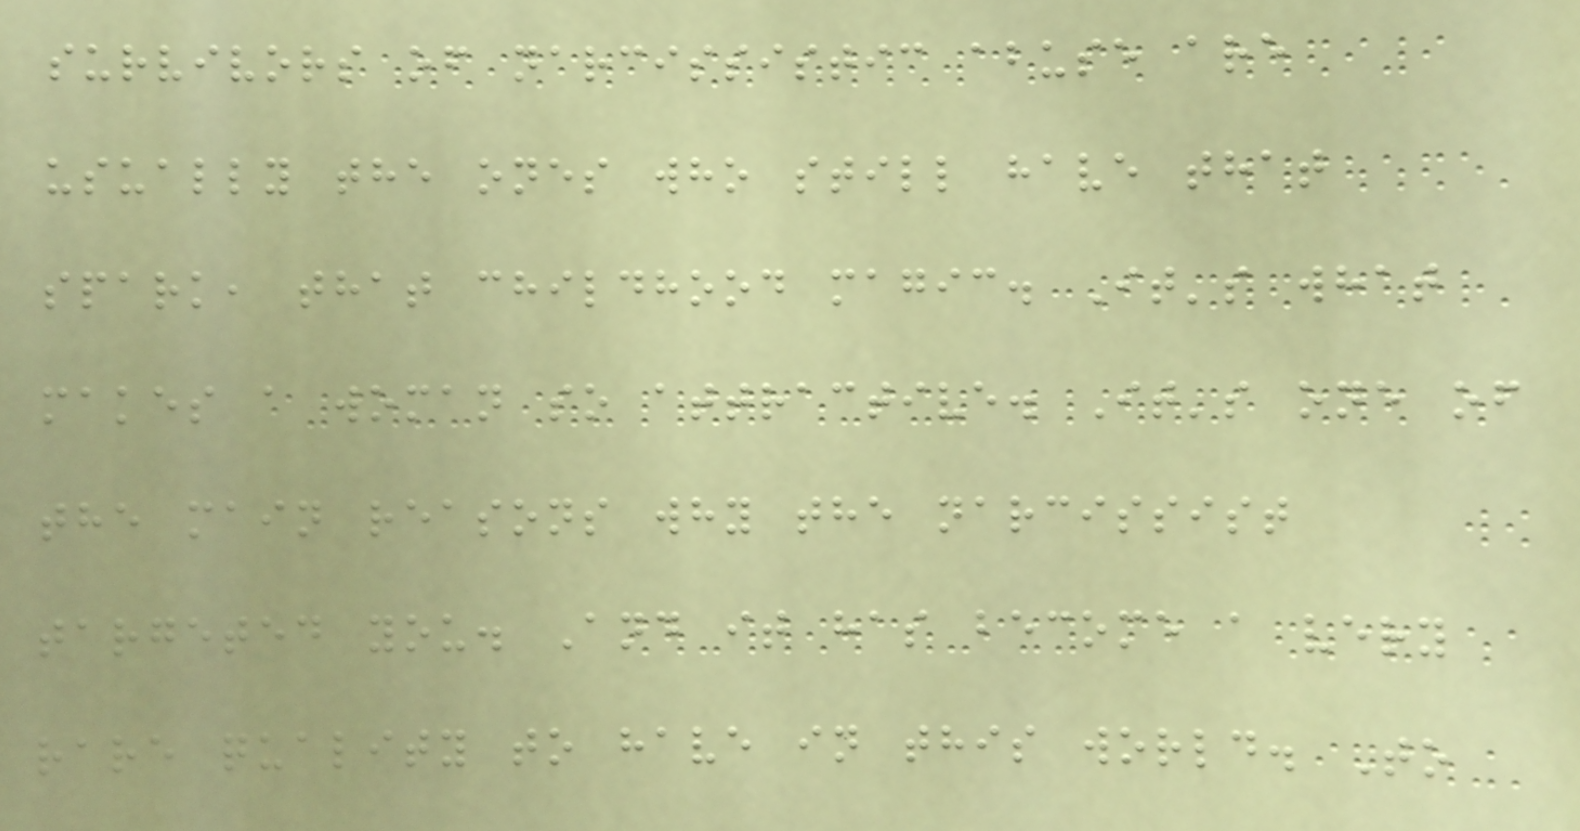survivors of narcissistic abuse are
usually the ones who still have that
spark, that childhood magic. It's what
makes a woman so attractive. It's one of
the main reasons why the narcissist
targeted you. And it has become a very
rare quality to have in this world. To
